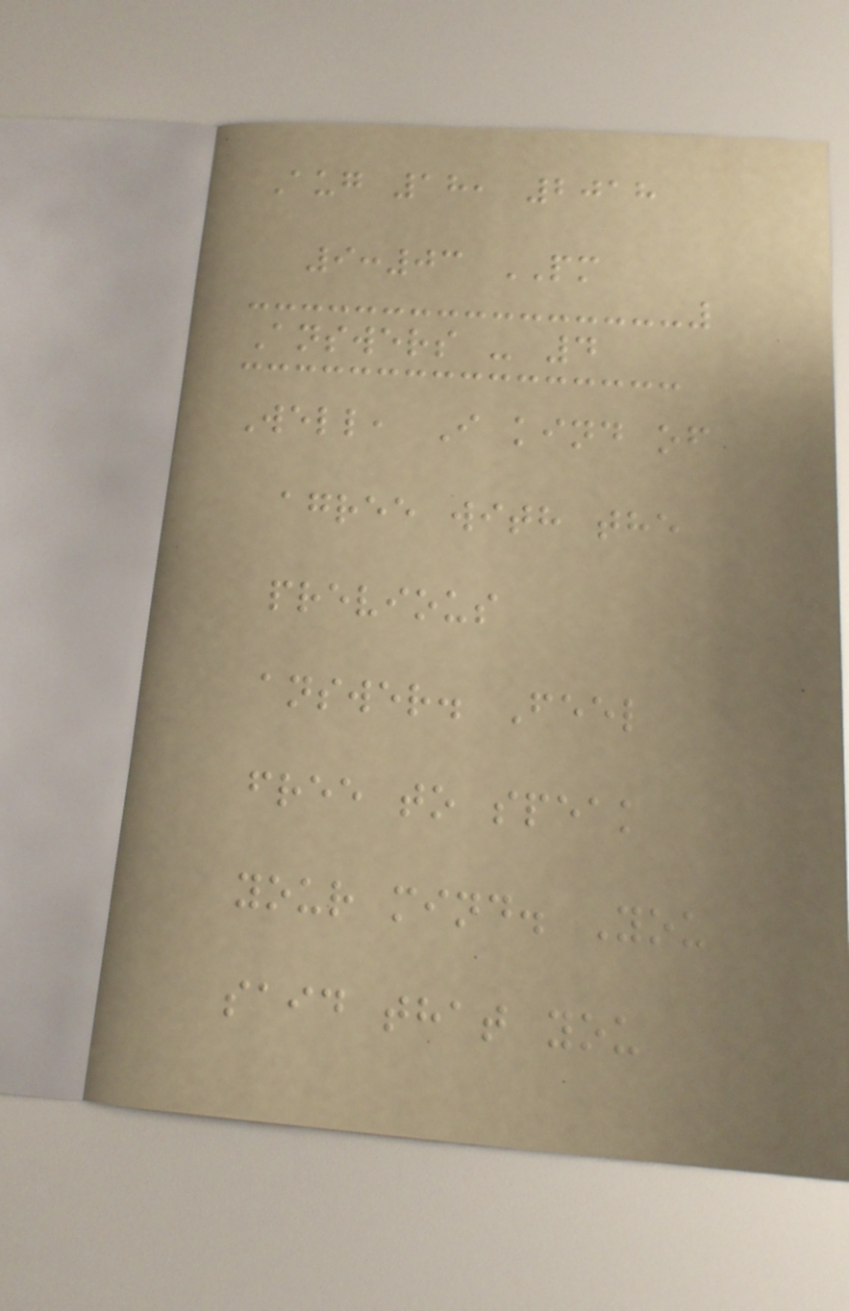Aug 18, 2018
9:03 PM
Answers - 4
Well, I kind of
agree with the
previous
answer. Feel
free to speak
your mind. You
said that you
